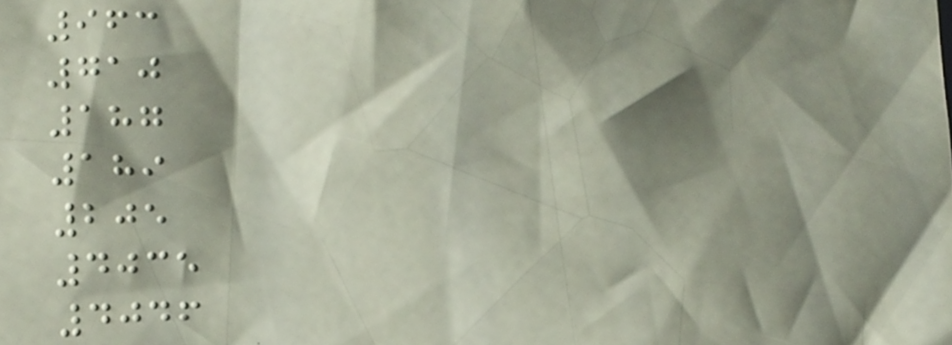963
710
187
189
205
4035
4046
